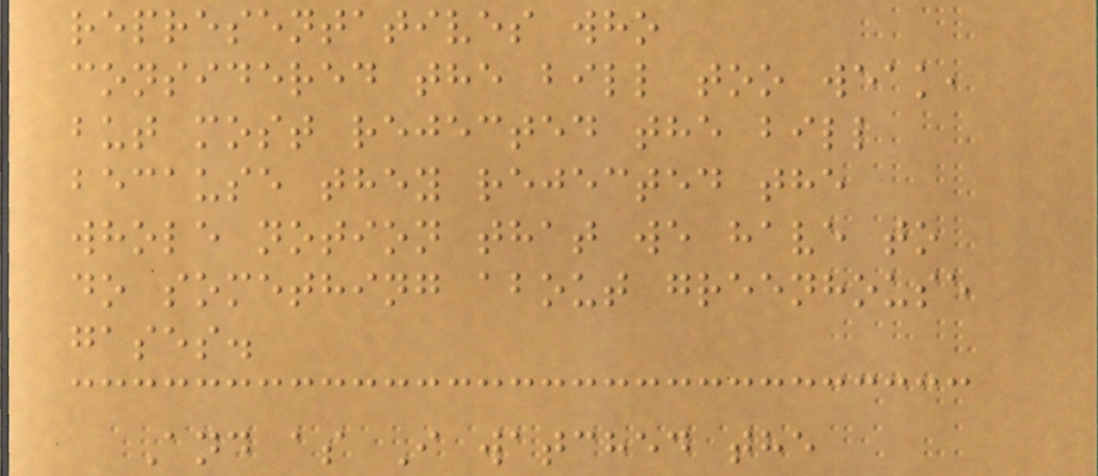representatives who
considered the bill too weak,
but most rejected the bill
because they rejected the
whole notion that we have to
do something about greenhouse
gases.
And as I watched the
